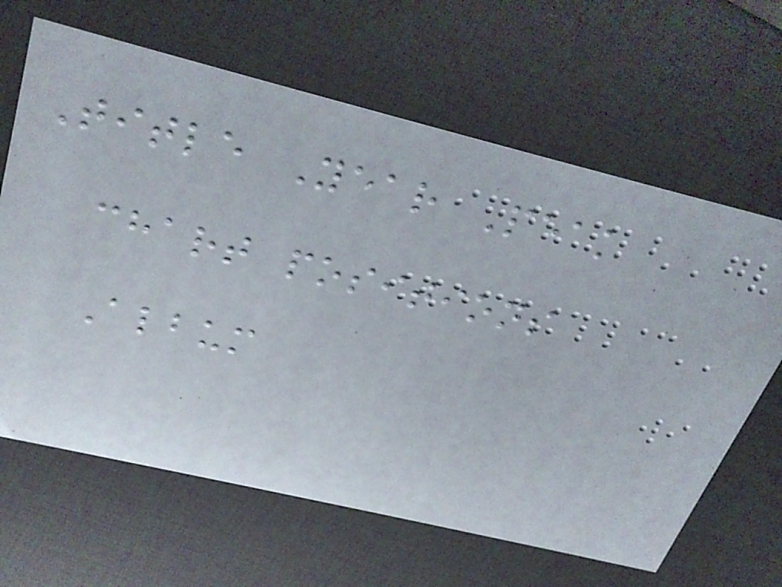Title Year Peak
chart positions
Album
